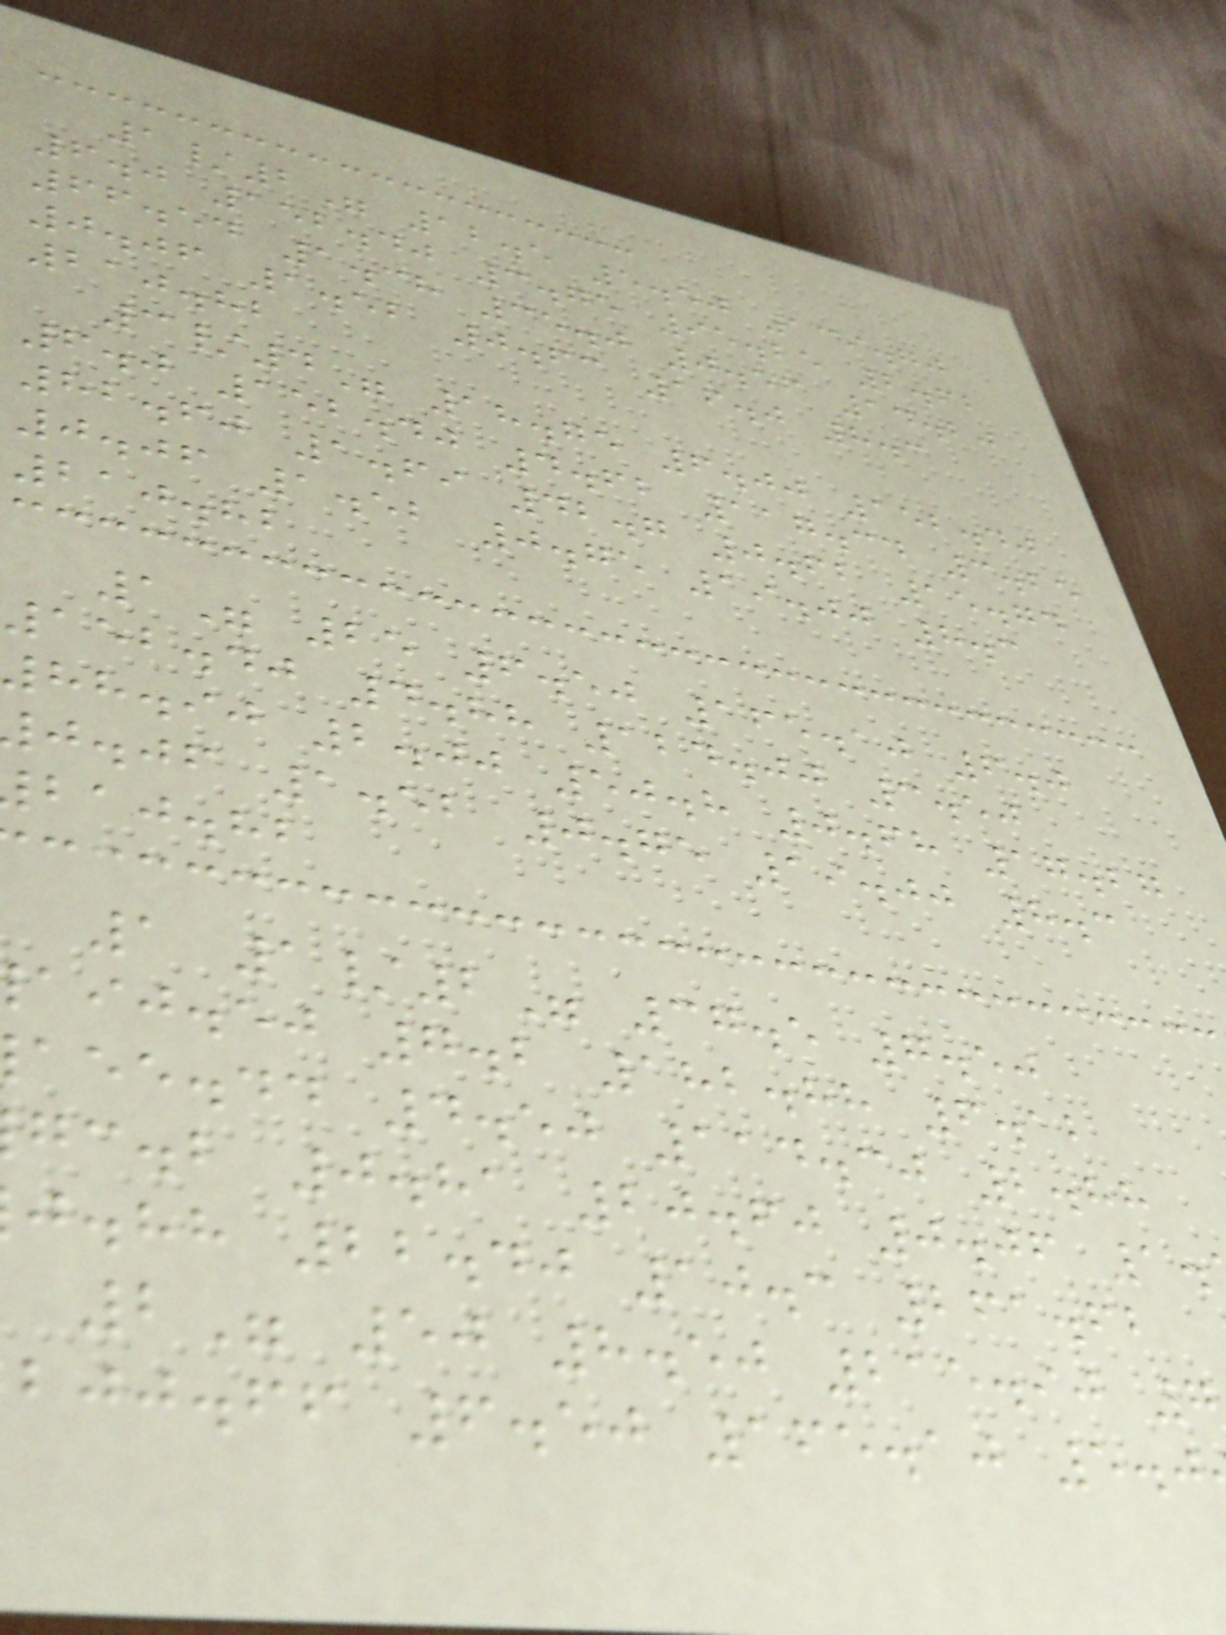1/2" 12.5 5.50 139.70
6.0 152.40 3.75 95.25 2.62
66.54 1.38 35.0 0.56 14.20
0.06 1.52 0.63 16.0 8.3
210.82
3/4" 18.75 6.00 152.40
6.0 152.40 4.62 117.34 3.25
82.60 1.69 42.7 0.62 15.74
0.06 1.52 0.75 19.00 8.3
210.82
1" 25 6.50 165.10 6.0
152.40 4.88 124.00 3.50
88.90 2.00 50.8 0.68 17.27
j.jf 1.52 0.75 19.00 8.3
baj.hb
1 1/2" 37.5 7.50
aij.ej 7.2 182.88 6.12
aee.dd 4.50 114.30 2.88
gc.b 0.81 20.60 0.06 1.
j.hh 22.40 10.3 261.62
2" 50 8.50 215.90 7
bjj.ff 6.50 165.10 5.0
